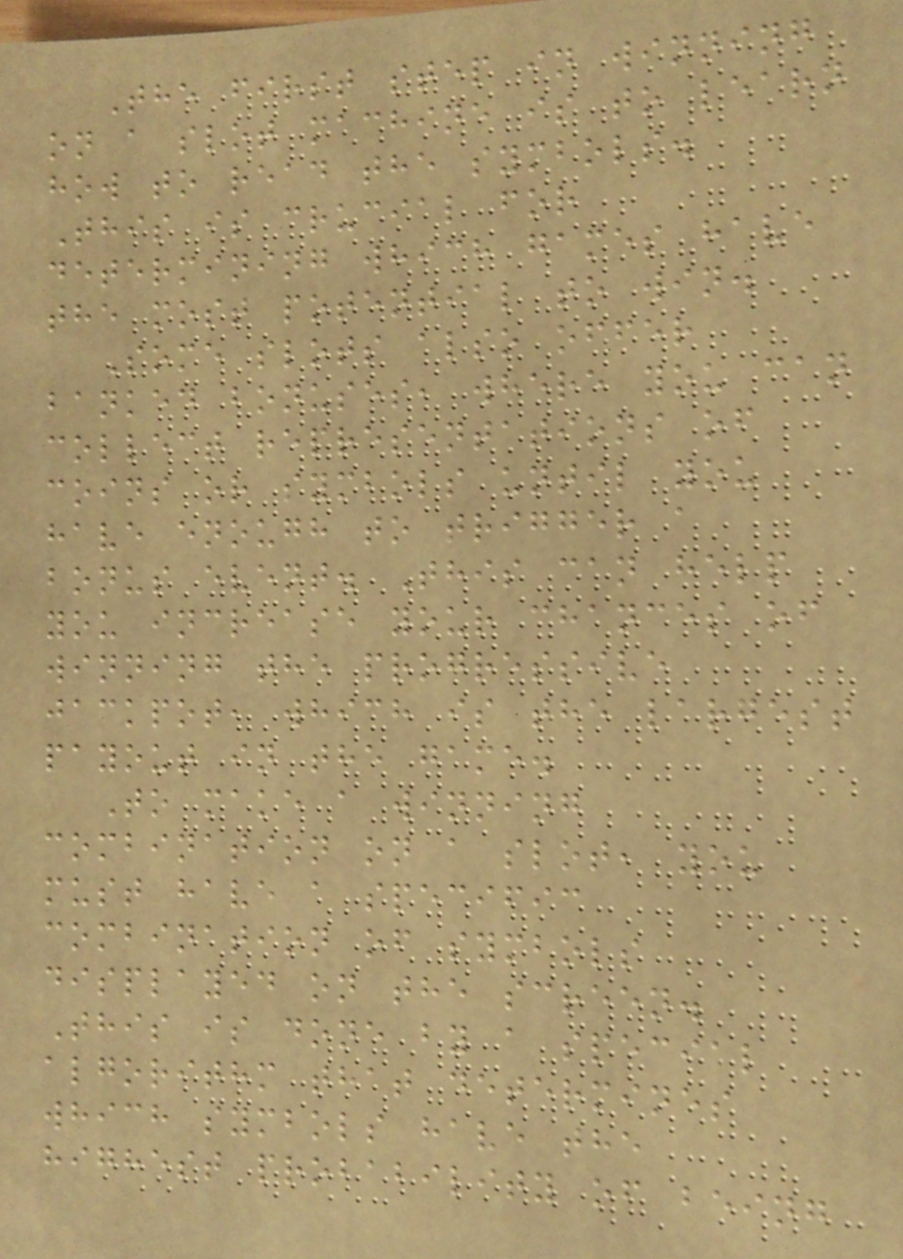The first step in winning
on a slot machine is to learn
how to read the symbols.
This is crucial for
determining which games have
the most potential to win.
Some slots also offer
banked bonuses, where you can
collect representations of
coins or symbols until you
have enough to trigger a
bonus event. This can help
you increase your chances of
winning the progressive
jackpot, which is the largest
payout in the game.
To make a winning
combination on a slot, you
must have a specific
combination of symbols
displayed on the screen.
This is done by a special
algorithm that determines
which symbols have the
highest probability of being
